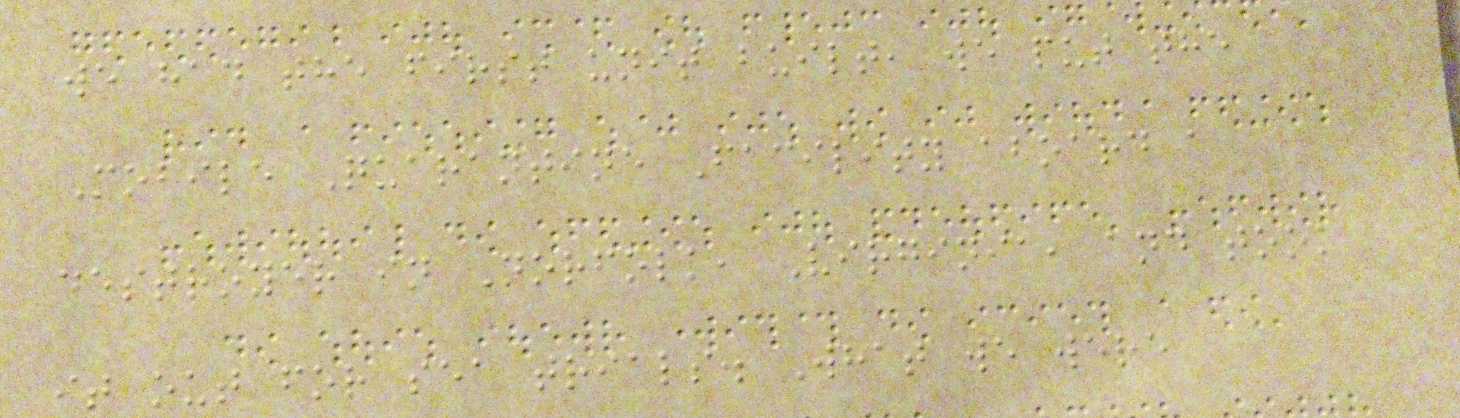we had the first unit built, we put the
Mobile Quarantine Facility aboard a
destroyer in Norfolk, Virginia, and took
it out for sea trials. What we were
